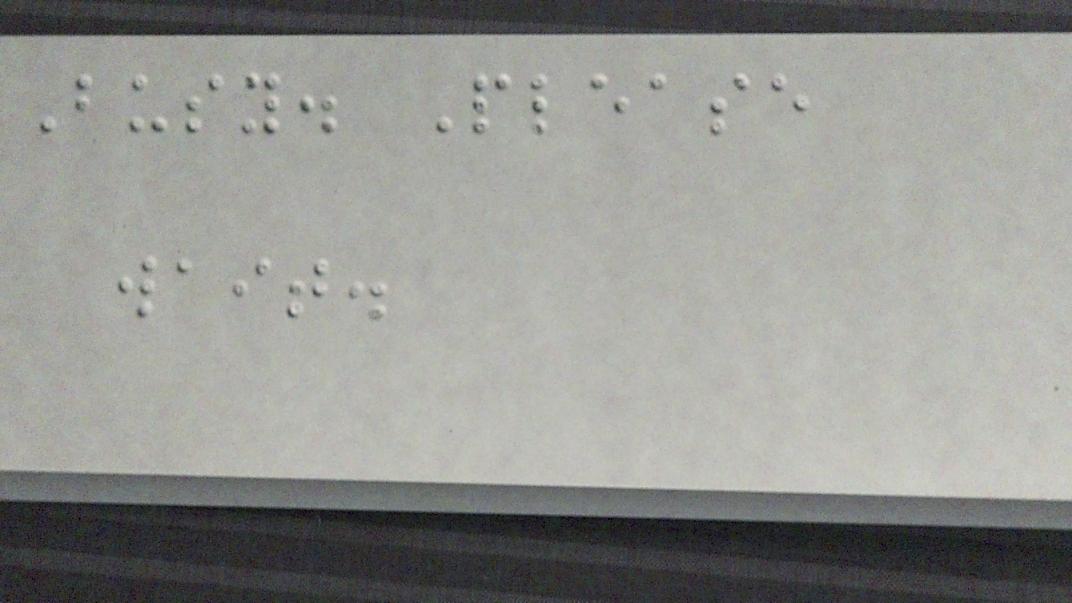Busy. Please
wait.
